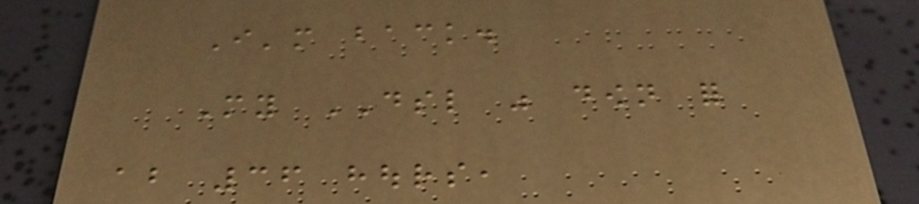I'm back.
My DSL was down for
about 36 hours,
